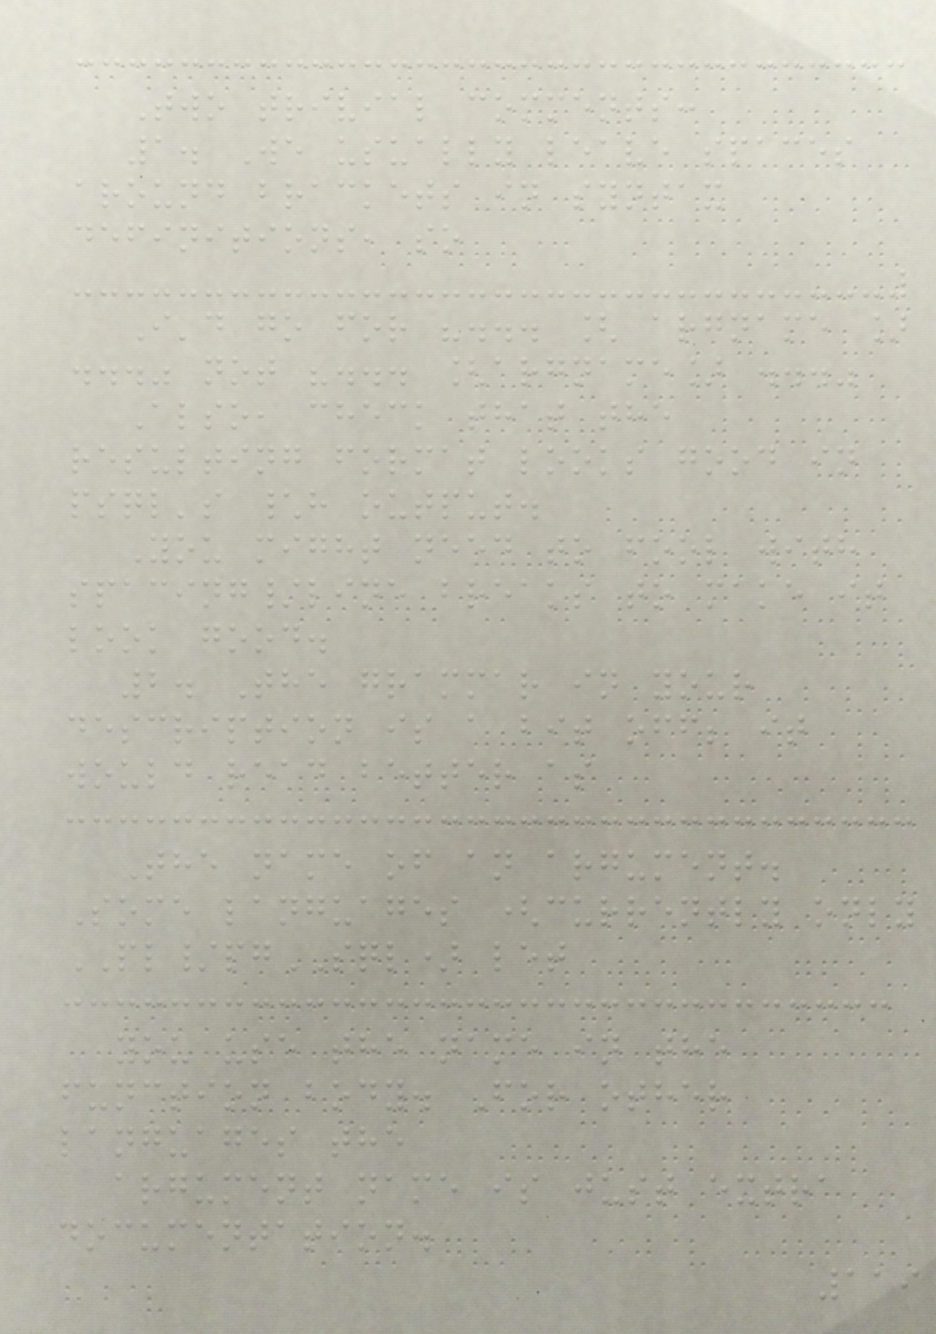Two trivial comments:
1. We usually leave spaces
around brackets in syntax
definitions, so
I'd go for "... [ argname ]
..." not "... [argname] ..."
Also, check that the
resulting format looks good in
psql's \h output.
You might need to fool with
spacing/line breaks to make it
look good.
2. The grammar in your
description is a bit off; it
would read better as
The name of an argument.
Some languages (currently only
PL/pgSQL) let
you use the name in the
function body. For other
languages the
argument name is just extra
documentation.
119
